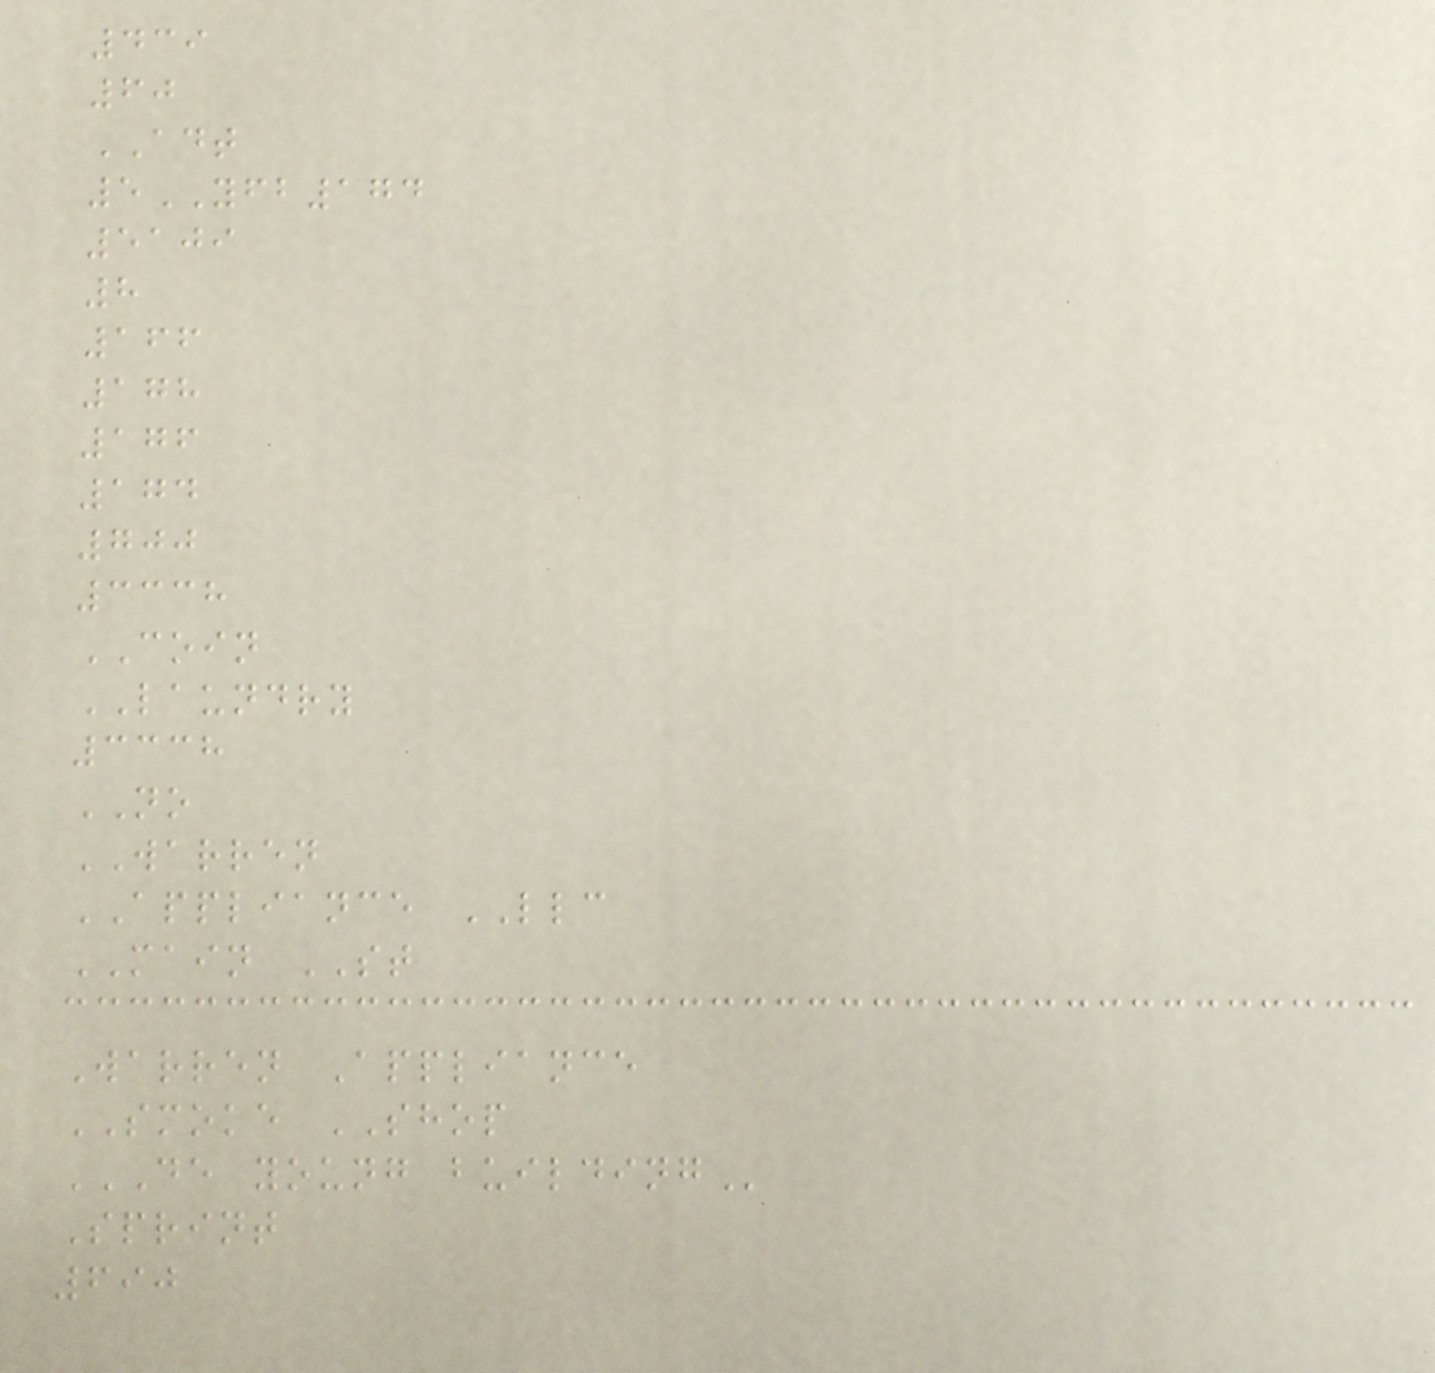439
60
ADT
5YFB174
5109
8
166
178
176
174
700
3338
COIN
LAUNDRY
3338
NO
WARREN
APPLIANCE LLC
MAIN ST
Warren Appliance
SMOKE SHOP
DE YOUNG BUILDING
Sprint
690
